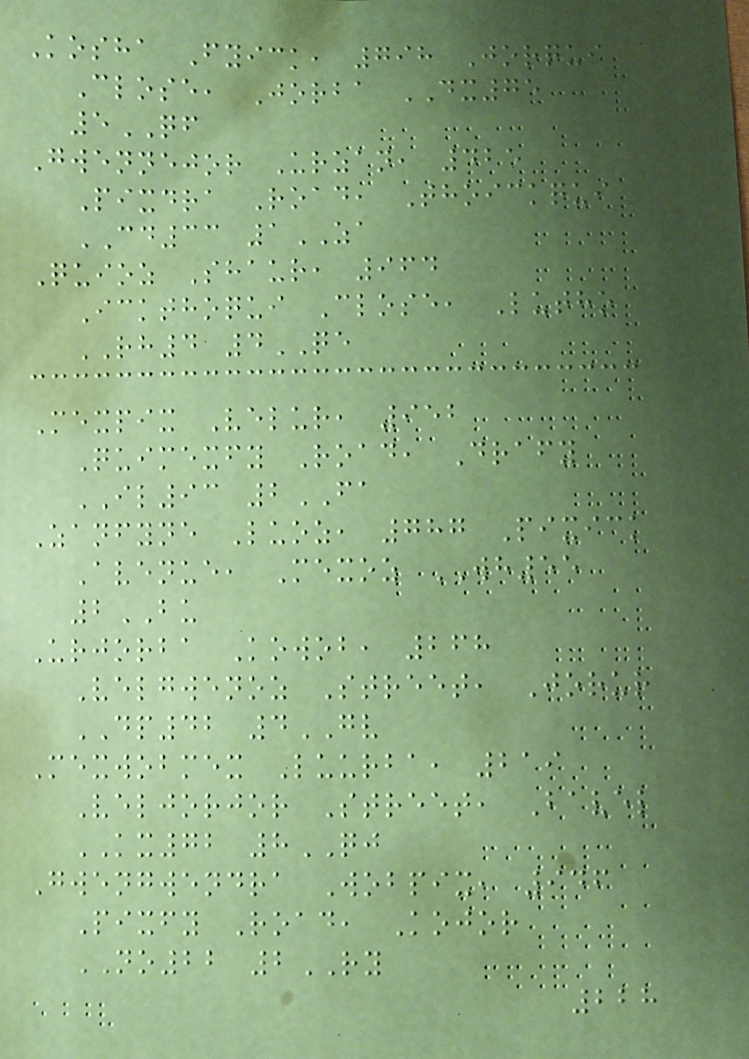Kosha Fyick, 798 Jorqui
Close, Jorba DX75
5QF
Gwennejor Urzan, 425
Pixdra Road, Thoickqui
CD33 1ZA
Quioz Shaur, 964
Ickthoqui Close, Lutho
RH4 4QE
Mexpix Velur, 952
Quimexfy Road, Drafy
IL93 2FA
Zanfyne Luoz, 787 Pixick
Avenue, Mexoz WH55
2BU
Urjorba Kowob, 268
Velgwenoz Street, Jorur
DP42 4GV
Mexwobmex Luurba, 219
Veljorjor Street, Bavel
KX72 8QJ
Gwengwendra Wobpix, 946
Pixfy Road, Kojor
NO22 2RY
228
